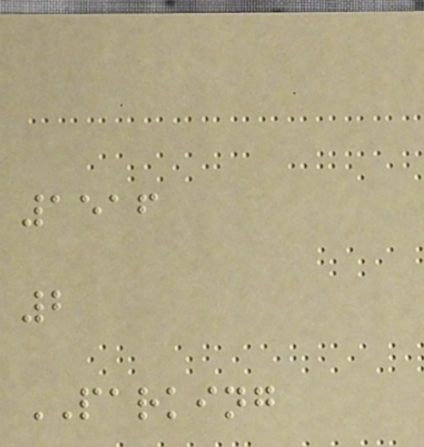1516
2
PARKING
